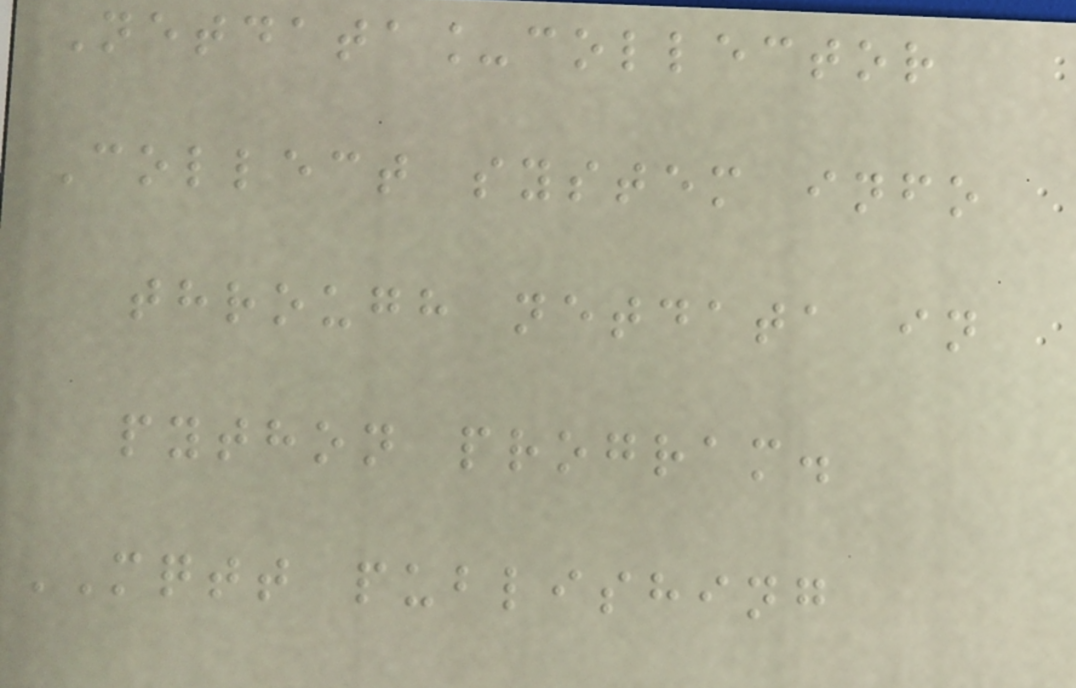Netdata_collector
Collect system info
through netdata in
python program.
MQTT publishing
